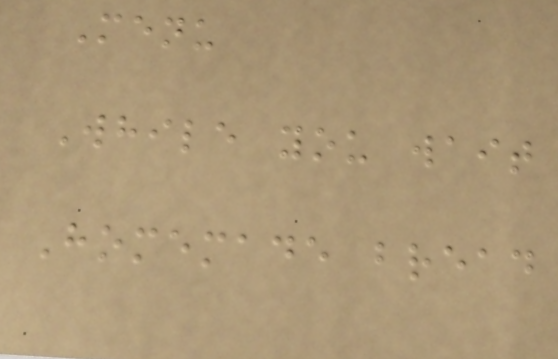Menu
While you wait
Homemade bread
